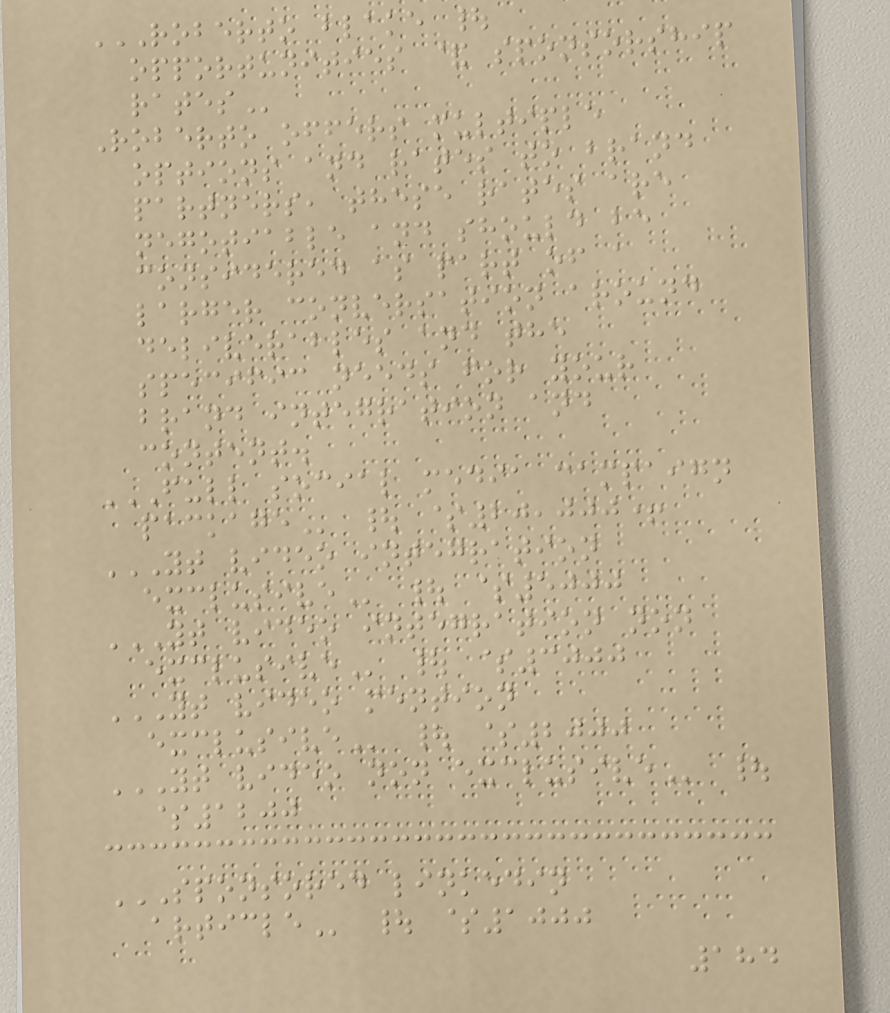ROBERTO BLAKE |
OPPORTUNITIES & SPONSORSHIP
RATES
Roberto offers multiple
options and rates to brand
partners, these rates are
negotiable and should be
considered as part of a
larger conversation around
deliverables and the
specific needs for your
brand integration and
content.
FULL SOCIAL MEDIA CAMPAIGN
PACKAGE | $20,000+
YT VIDEO INTEGRATION
EXCLUSIVE | $5000
YT VIDEO INTEGRATION NON
EXCLUSIVE | $3000
YT VIDEO MENTION
EXCLUSIVE | $2000
YT VIDEO NON EXCLUSIVE |
$1200
SPONSORED LINKEDIN
ARTICLE | $1000
184
